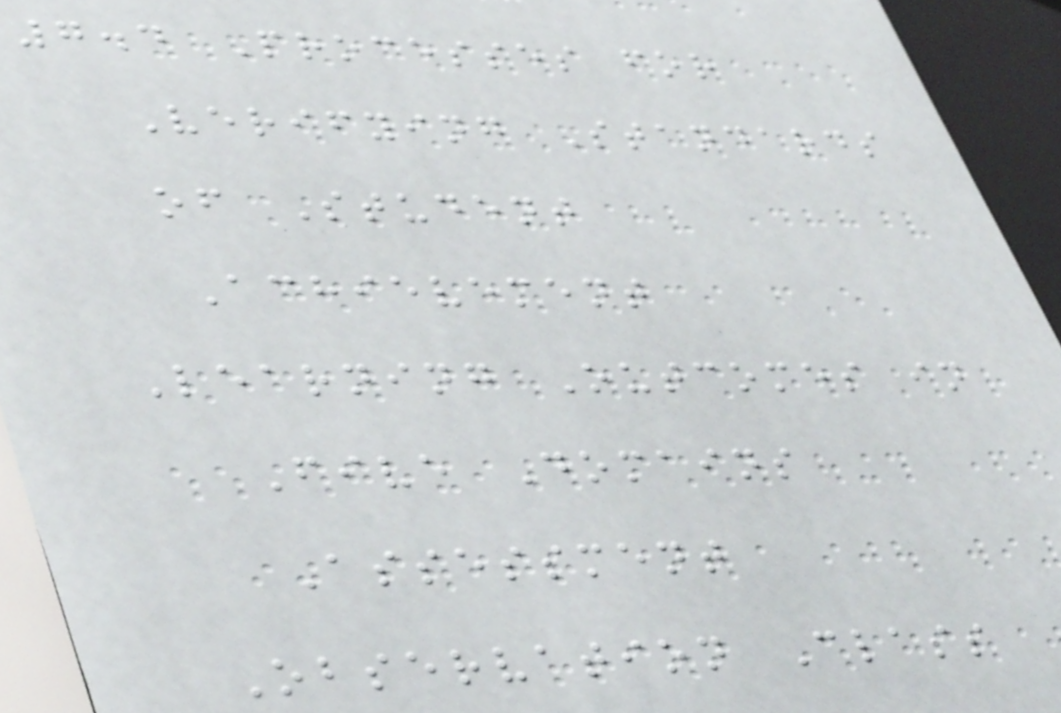7.4 Processes for
Verifying Standards
of Student
Achievement
Learning Outcomes in
Five Domains
Assessment
Observation Class
